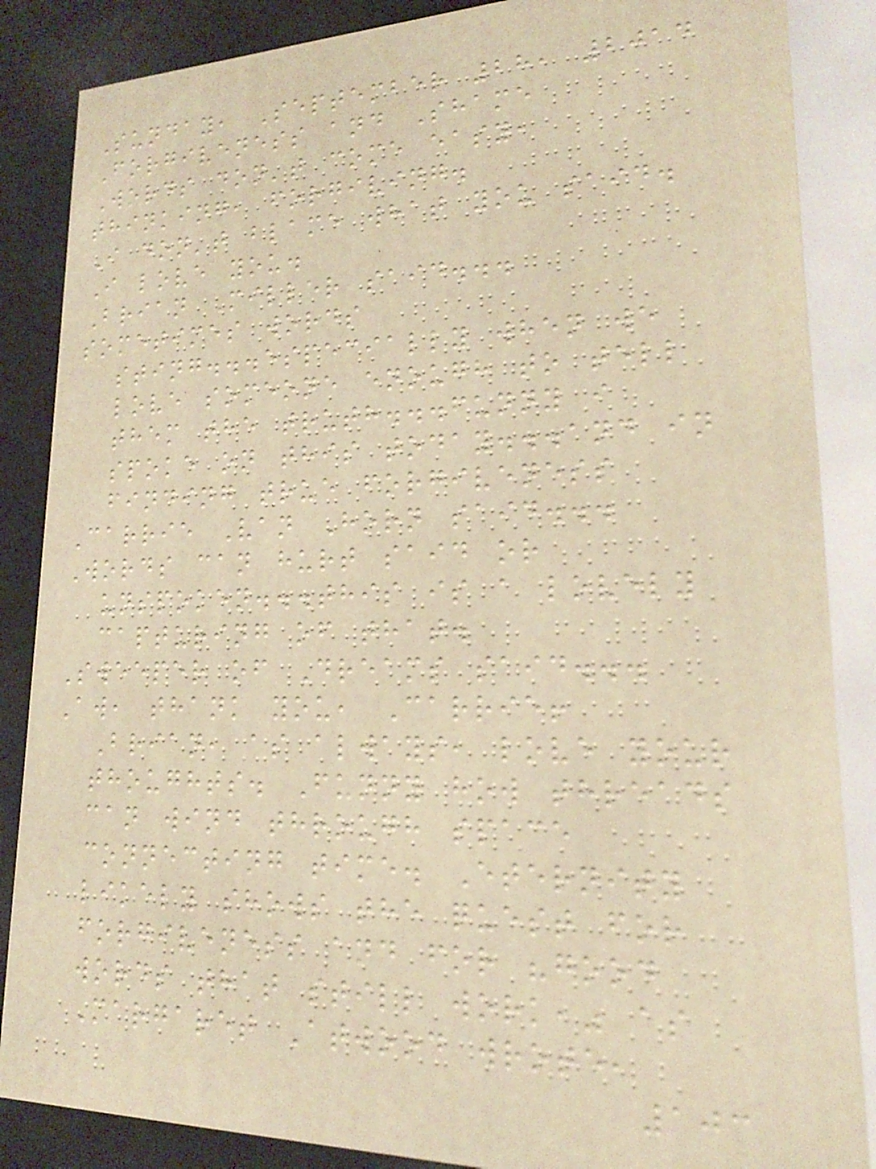Sunday, September 28, 2014
Forgiveness and Shame
Words don't come easy,
thinking, forgiving.
I don't blame what you said.
I love you.
Brian Miller said...
sometimes words
sting...especially when we
love someone enough to tell
them the truth...funny i
spoke on this today...and in
finding true forgiveness
Carrie Van Horn said...
Words can hurt said or
unspoken...this is a lovely
capturing of that.
Sweeper of Dreams said...
Aw, thank you, Carrie!
Brian, as always, love your
thoughts. Funny how threads
can wind through space
connecting time. Eternity
likely shows the quest for
forgiveness and for "good
words that still work," as
Margaret Atwood wrote,
103
